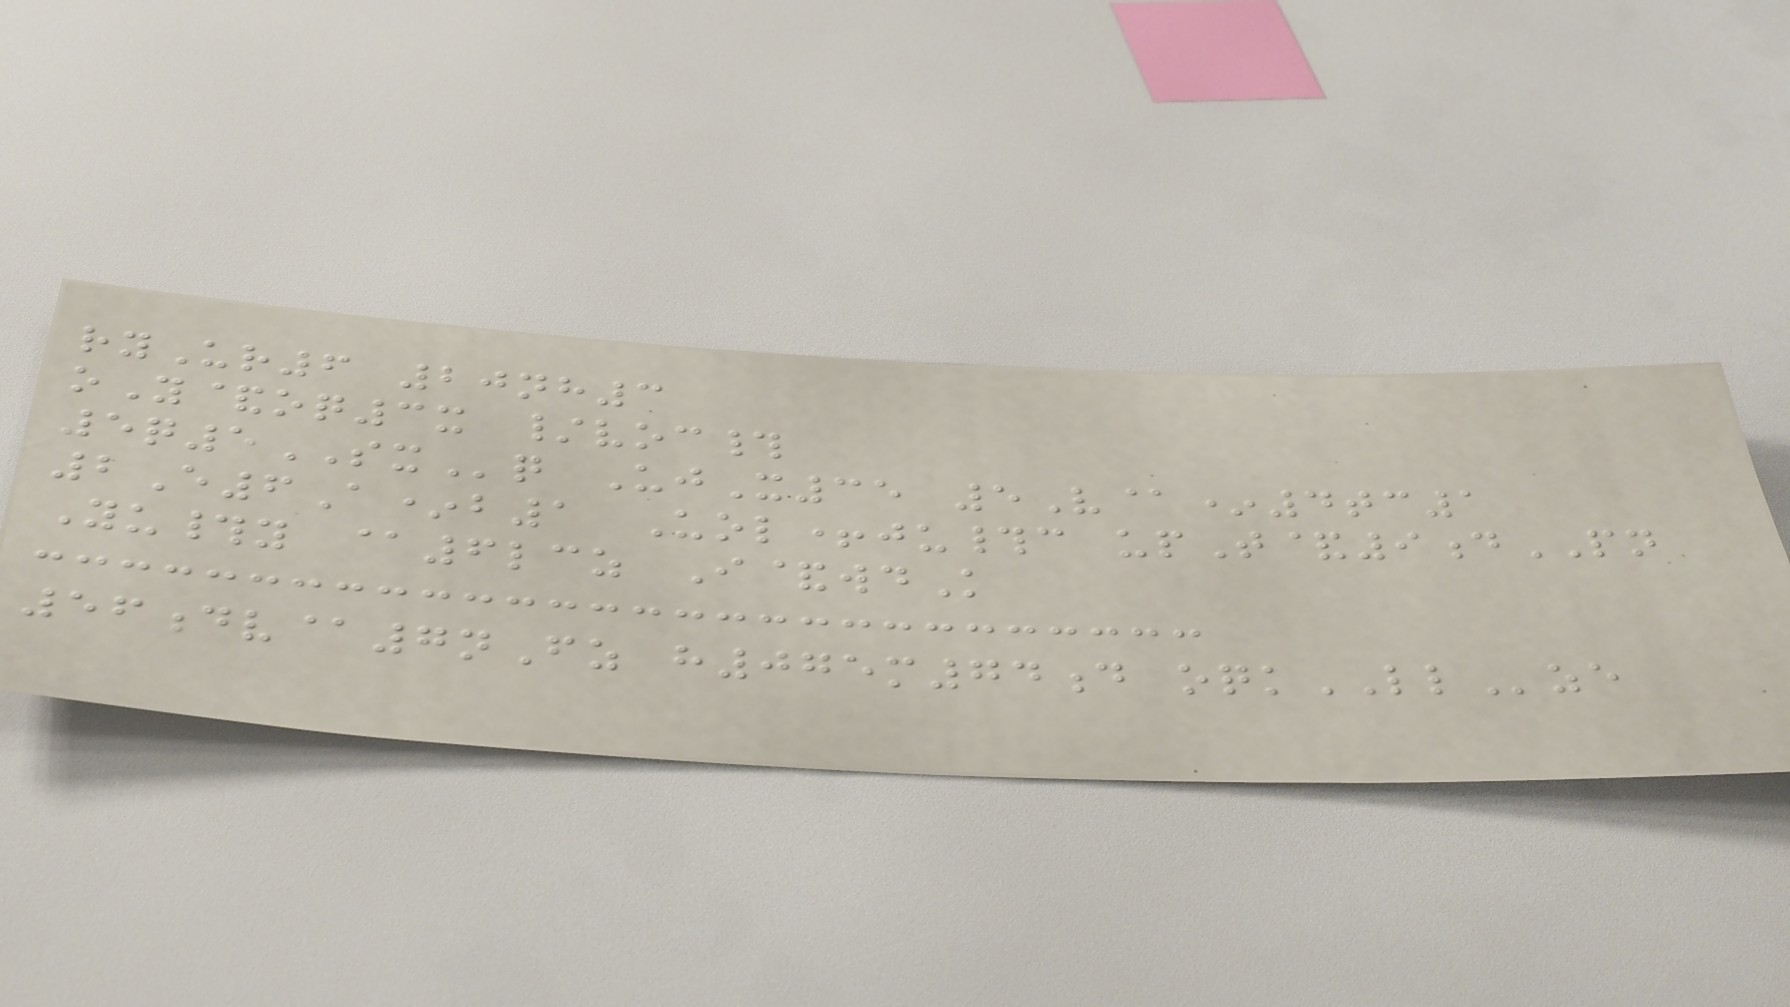ryUr6 20nh3
oY&oq3x /voc#
5q5SXq UjX35 5V@*4tc1
2E6A*b1 Uol+ju#c upT&9dPN
Yu#y @6lcz I&wdK
56dv@7nFz h075m74d oqkLLze
